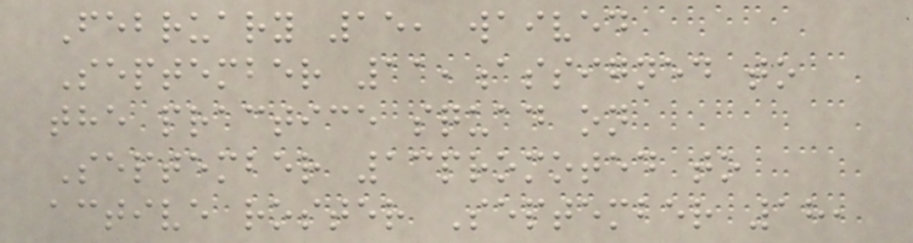February 15, waived
September 11,assigned to
the practice squad on
September 13promoted to
active roster September 18,
